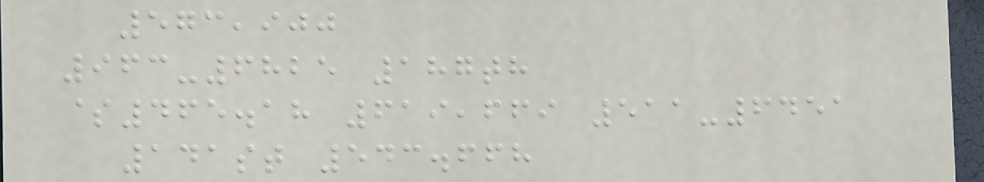573,900
963-6825 187th
$465.18 619,669 511-6451
141st 543.668
